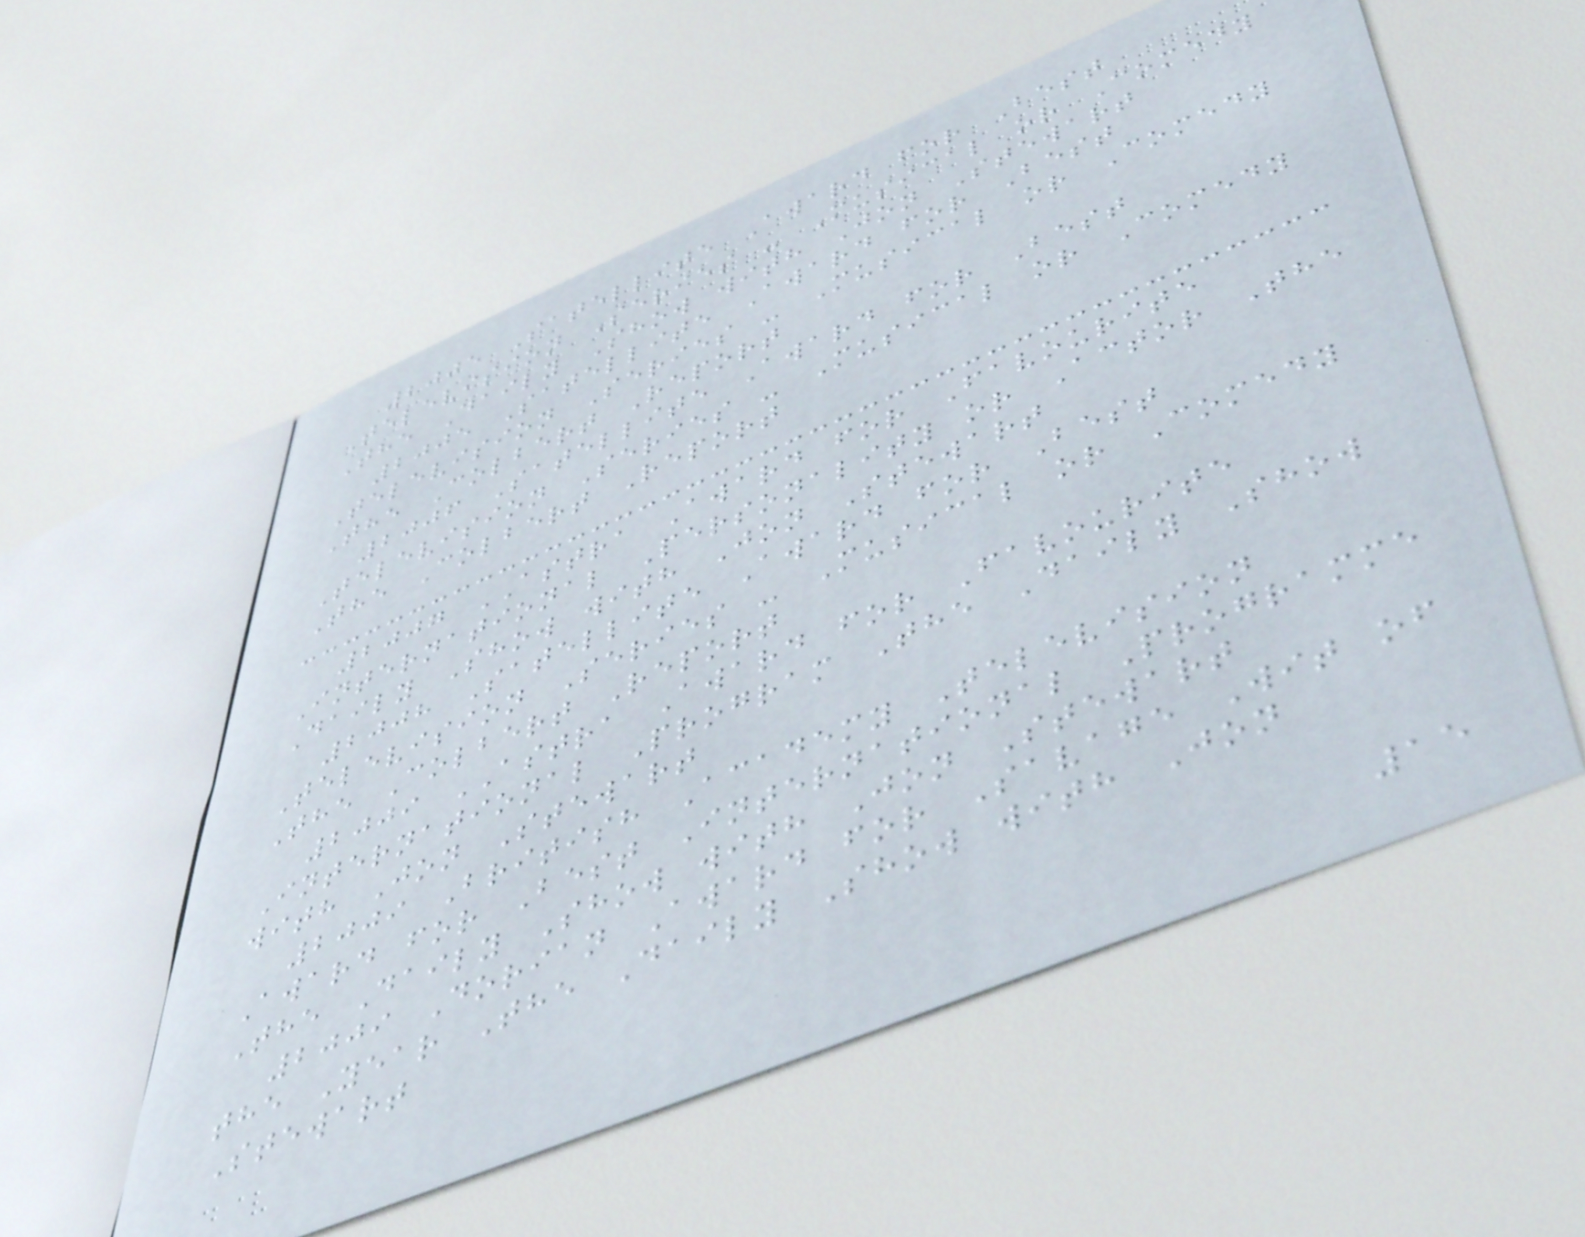2005 Satellite Award for Best
Television Series - Musical or Comedy
The Daily Show with Jon Stewart
2005 Satellite Award for Best
Television Series - Musical or Comedy
The Colbert Report
2006 Satellite Award for Best
Television Series - Musical or Comedy
The Colbert Report
2007 ASTRA Award for Favourite
International Personality or Actor The
Daily Show with Jon Stewart
2008 Satellite Award for Best
Television Series - Musical or Comedy
The Colbert Report
2009 ASTRA Award for Favourite
International Program The Daily Show
with Jon Stewart
2009 British Academy Television
Award for Best International Programme
The Daily Show with Jon Stewart
2009 Dorian Award for Savage Wit of
the Year The Daily Show with Jon
Stewart
15
